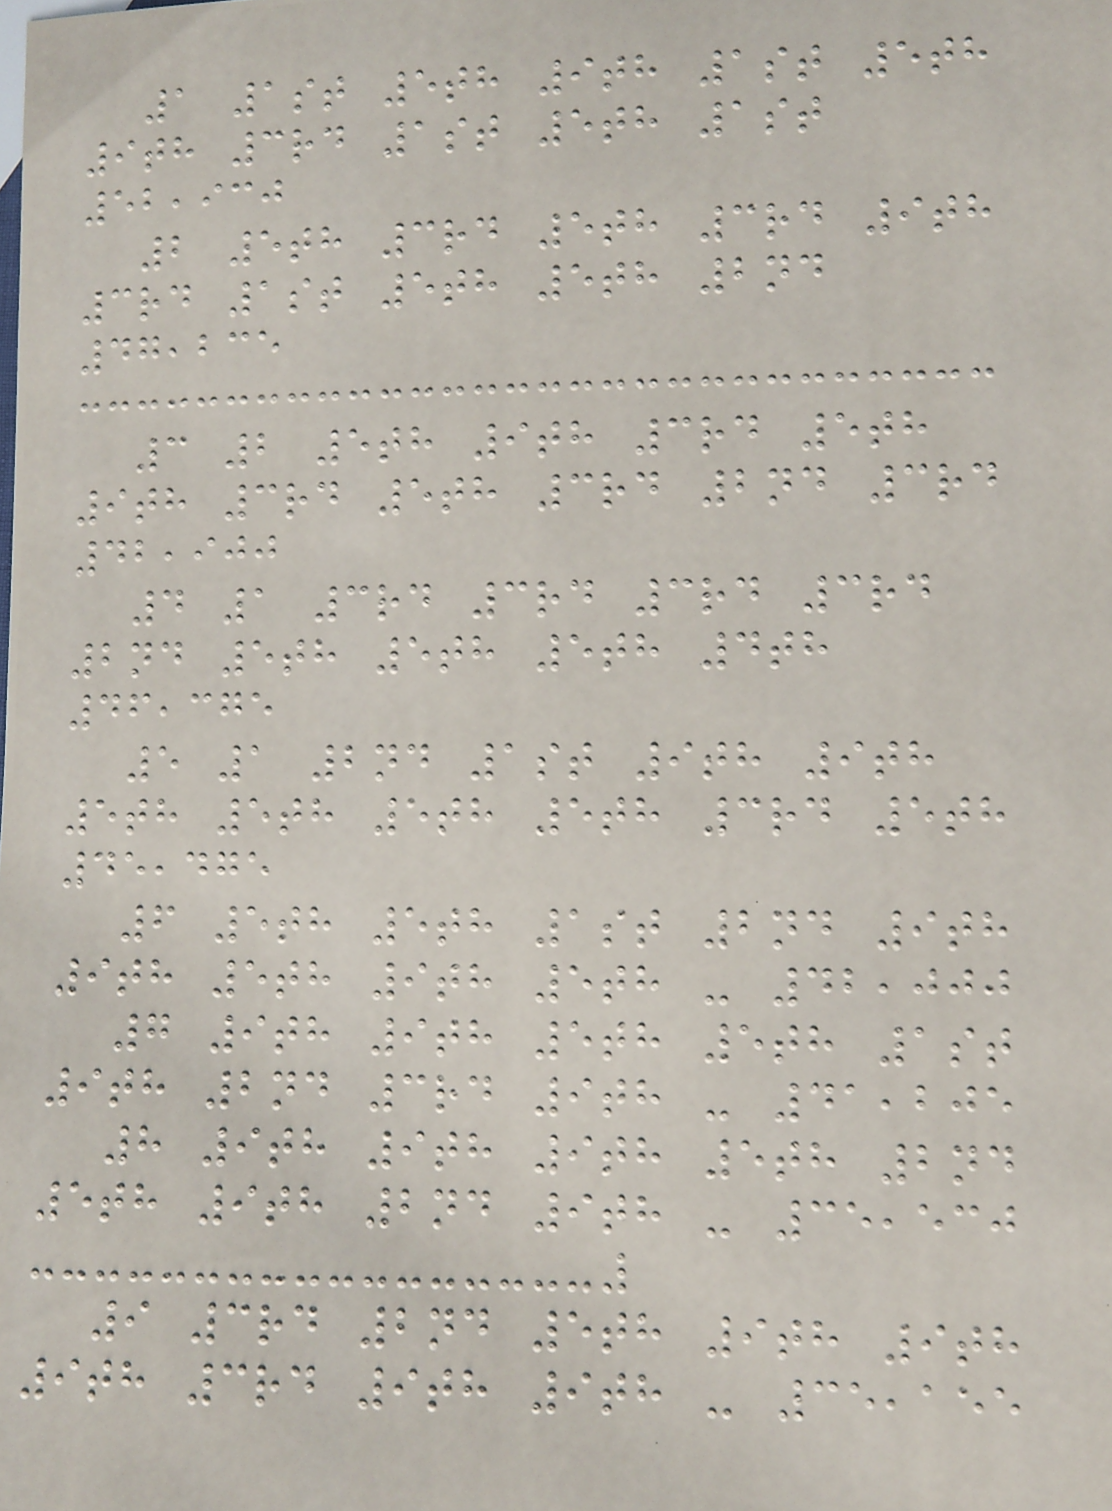1 1st 5th 9th 1st 5th
9th 3rd 1st 5th 1st
52,930
2 5th 3rd 5th 3rd 9th
3rd 1st 5th 5th 2nd
47,235
3 2 5th 9th 3rd 5th
9th 3rd 5th 3rd 2nd 3rd
42,900
4 1 3rd 3rd 3rd 3rd
2nd 5th 5th 5th 4th
46,375
5 1 2nd 1st 9th 9th
5th 5th 5th 5th 3rd 5th
45,475
6 5th 5th 1st 2nd 9th
9th 5th 9th 5th - 42,000
7 9th 9th 5th 5th 1st
9th 2nd 3rd 9th - 41,205
8 9th 9th 9th 5th 2nd
5th 9th 2nd 9th - 35,530
9 3rd 2nd 5th 9th 9th
9th 3rd 9th 9th - 35,155
